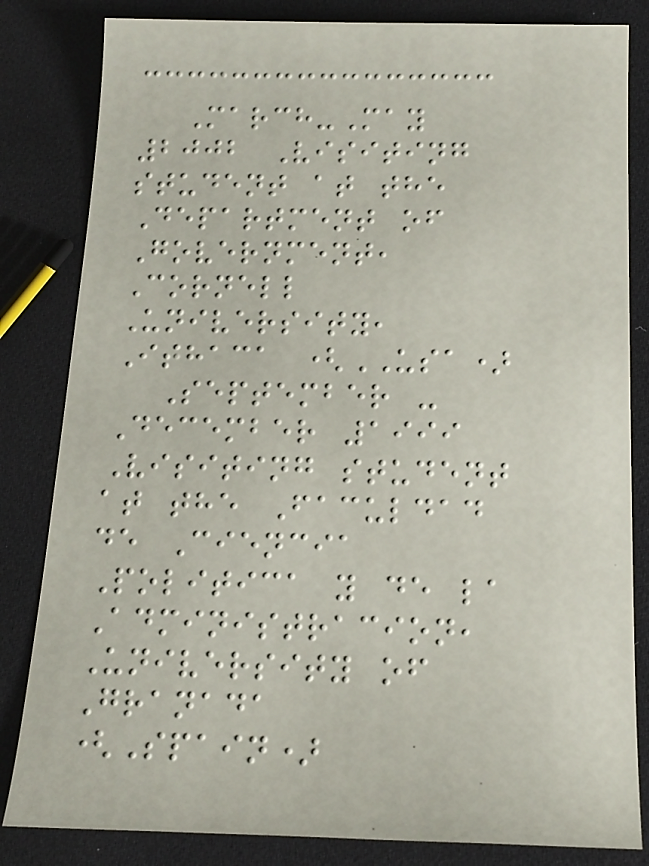March-May
2002 Visiting
student at the
Department of
Government,
Cornell
University,
Ithaca (USA)
September -
December 1999
Visiting student
at the Faculdad
de Ciencia
Politica y de la
Administracion,
University of
Granada
(Spain)
